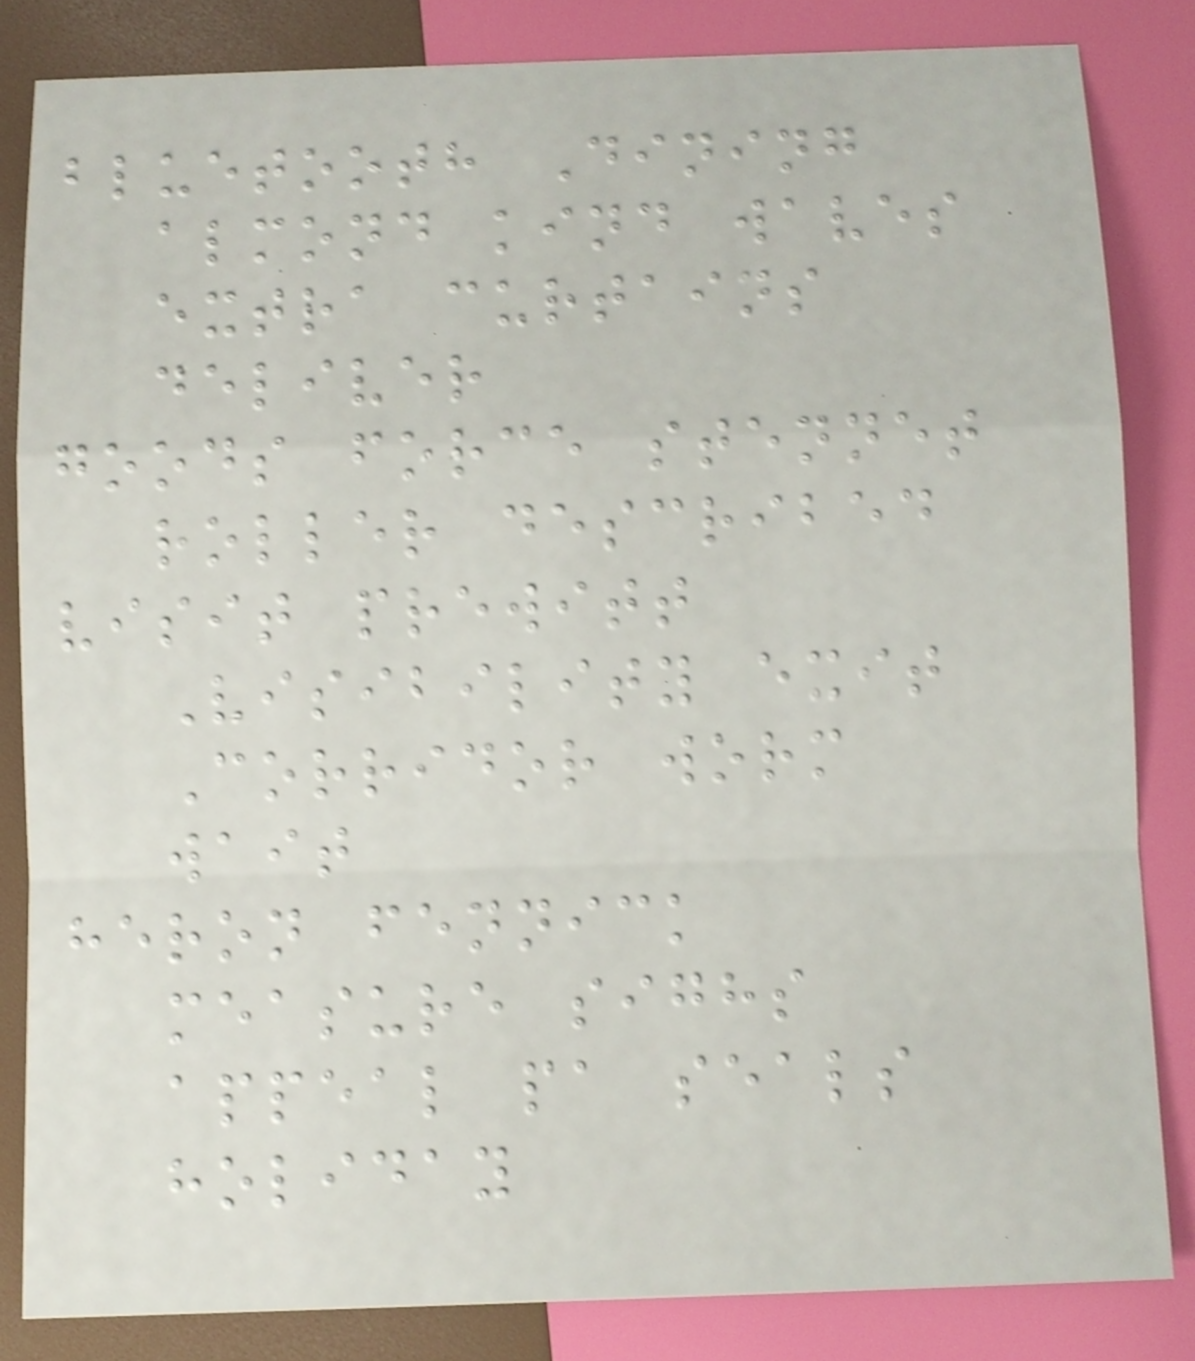bluetooth Dining
almond kind waves
extra curtains
deliver
goods force stennet
roller described
visit prewitt
Visibility exit
Corridor worm
wait
heron fennick
measure sighs
appeal pa seals
holiday
